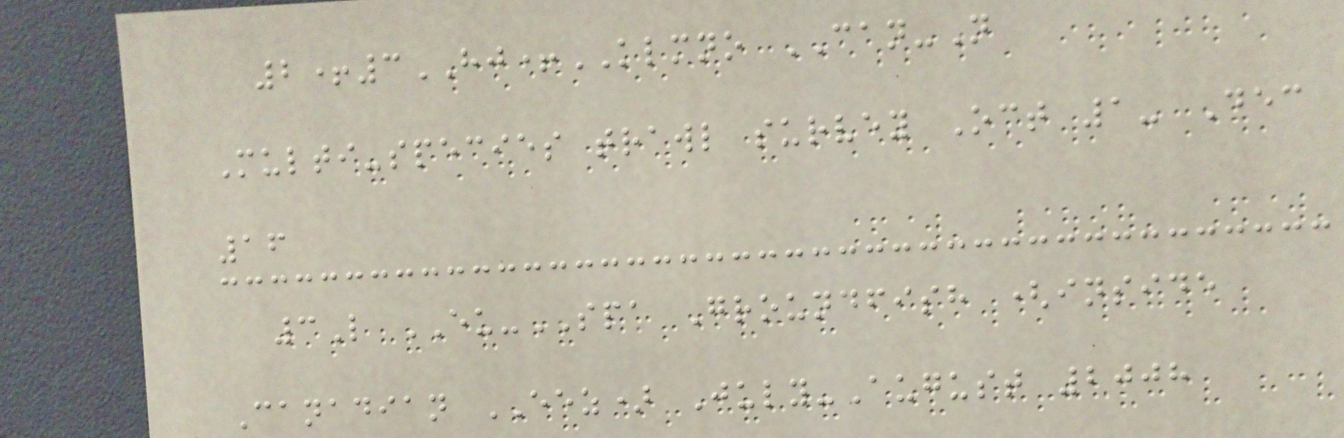2+3HJ+KLMNO CAN-N
Multi-species trawl survey Oct 1- Dec
16
3L EU-SPA Groundfish (inside
Canadian EEZ) July-August 2008
